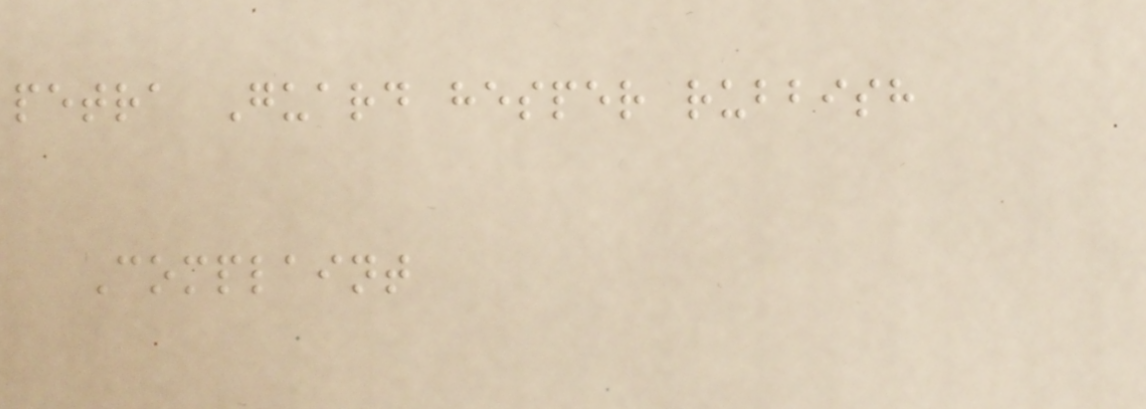petra Guard hesper rubbish
Complaint
